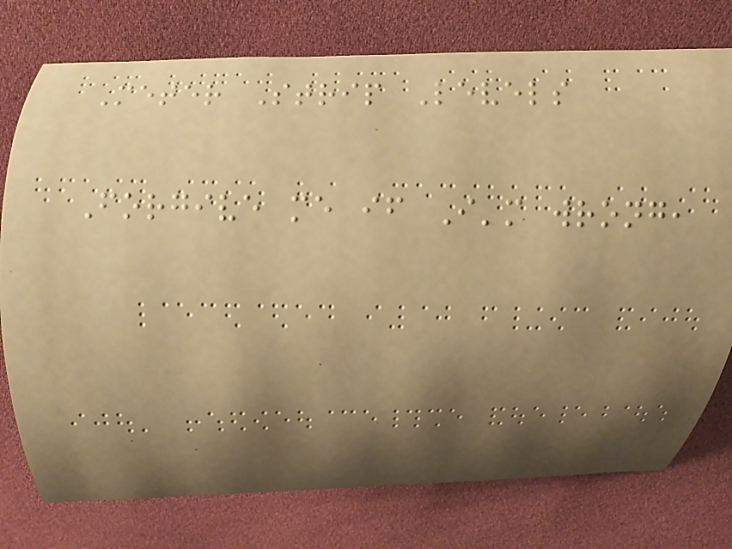Meter Strip Levels
Forgive me if I'm wrong,
